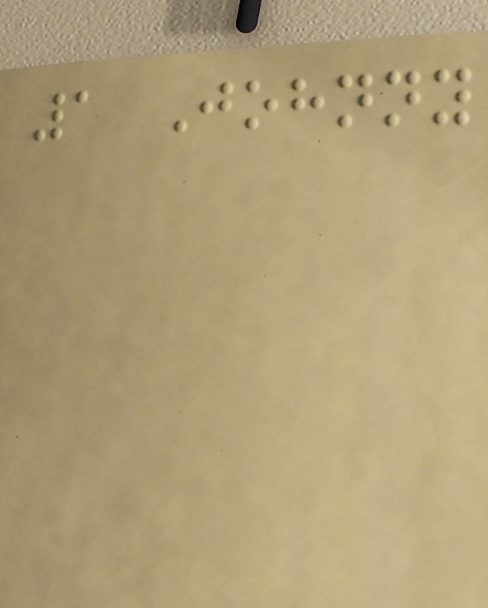1 Johnny
